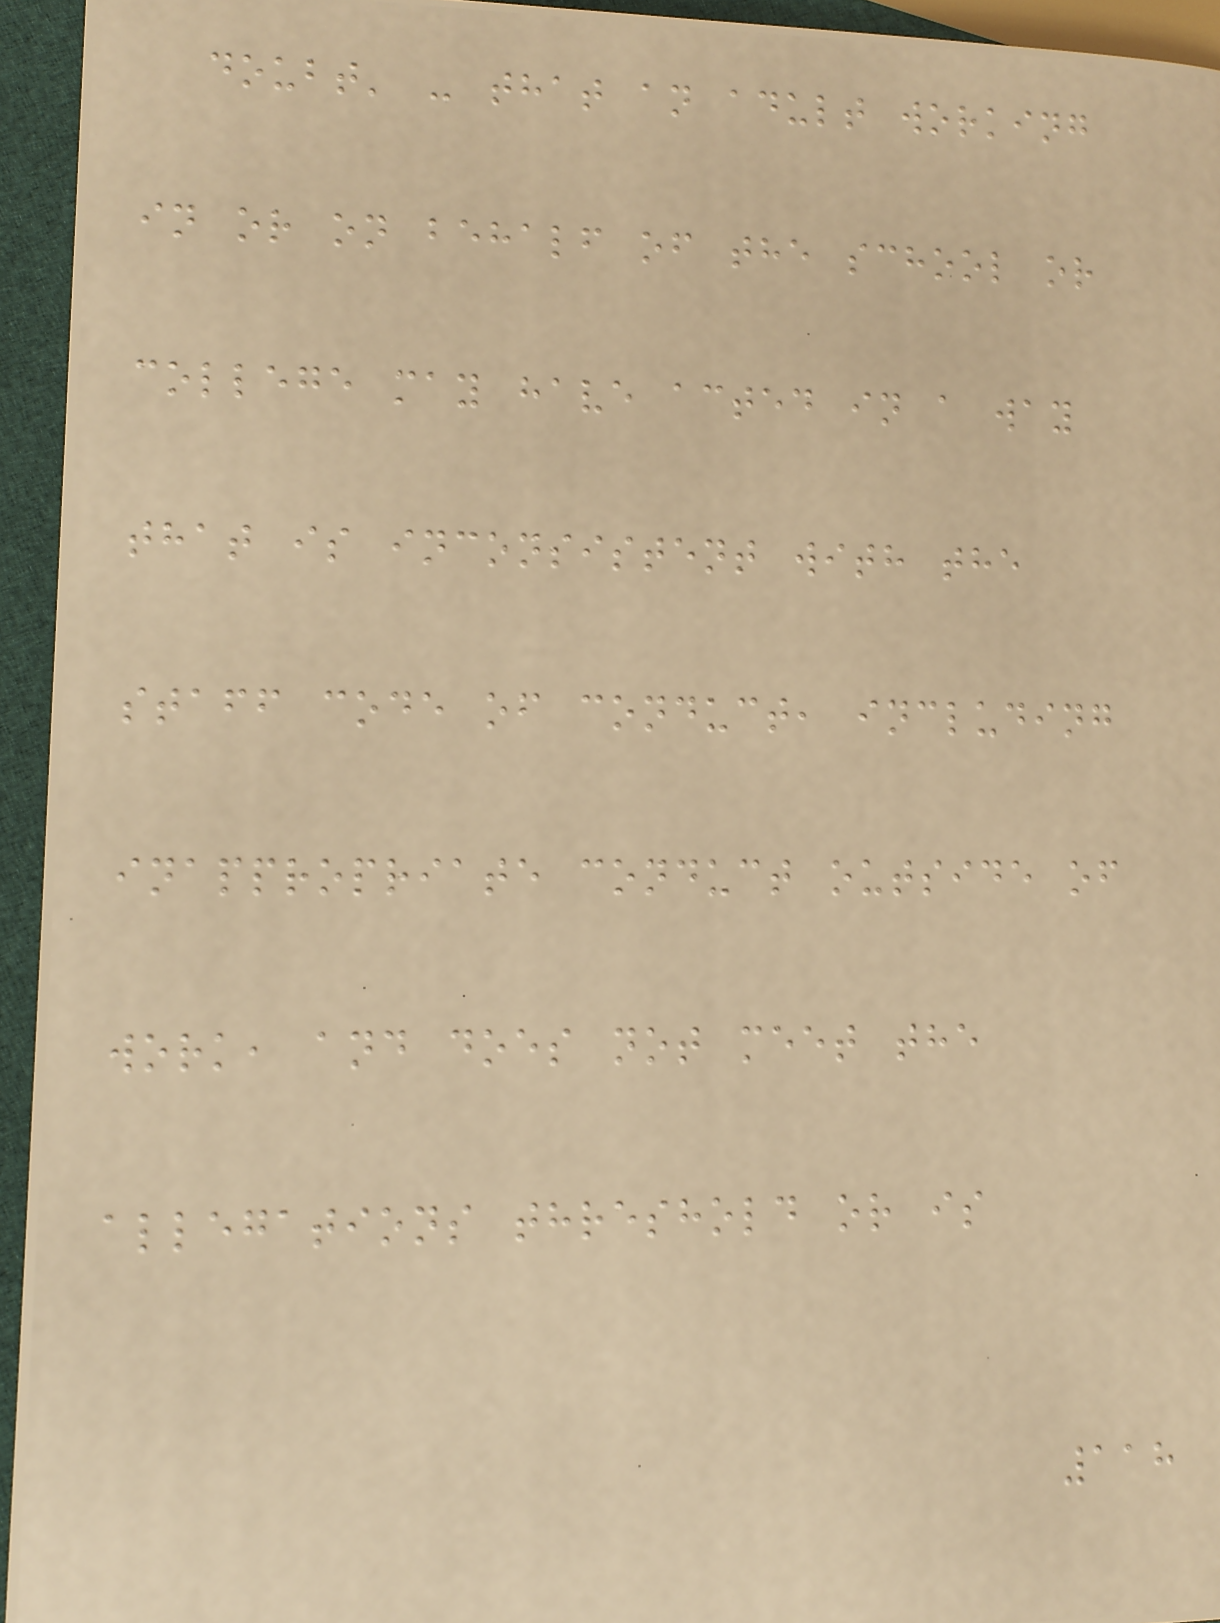doubt' - that an adult working
in or on behalf of the school or
college may have acted in a way
that is inconsistent with the
staff code of conduct, including
inappropriate conduct outside of
work, and does not meet the
allegations threshold or is
118
